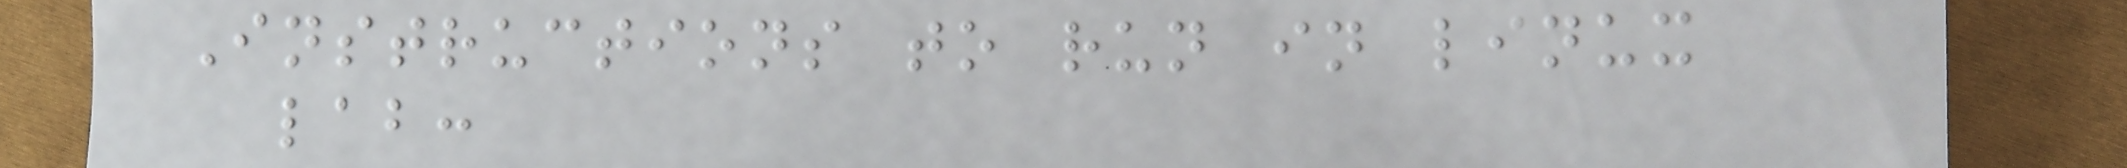Instructions to run in linux
lab:
